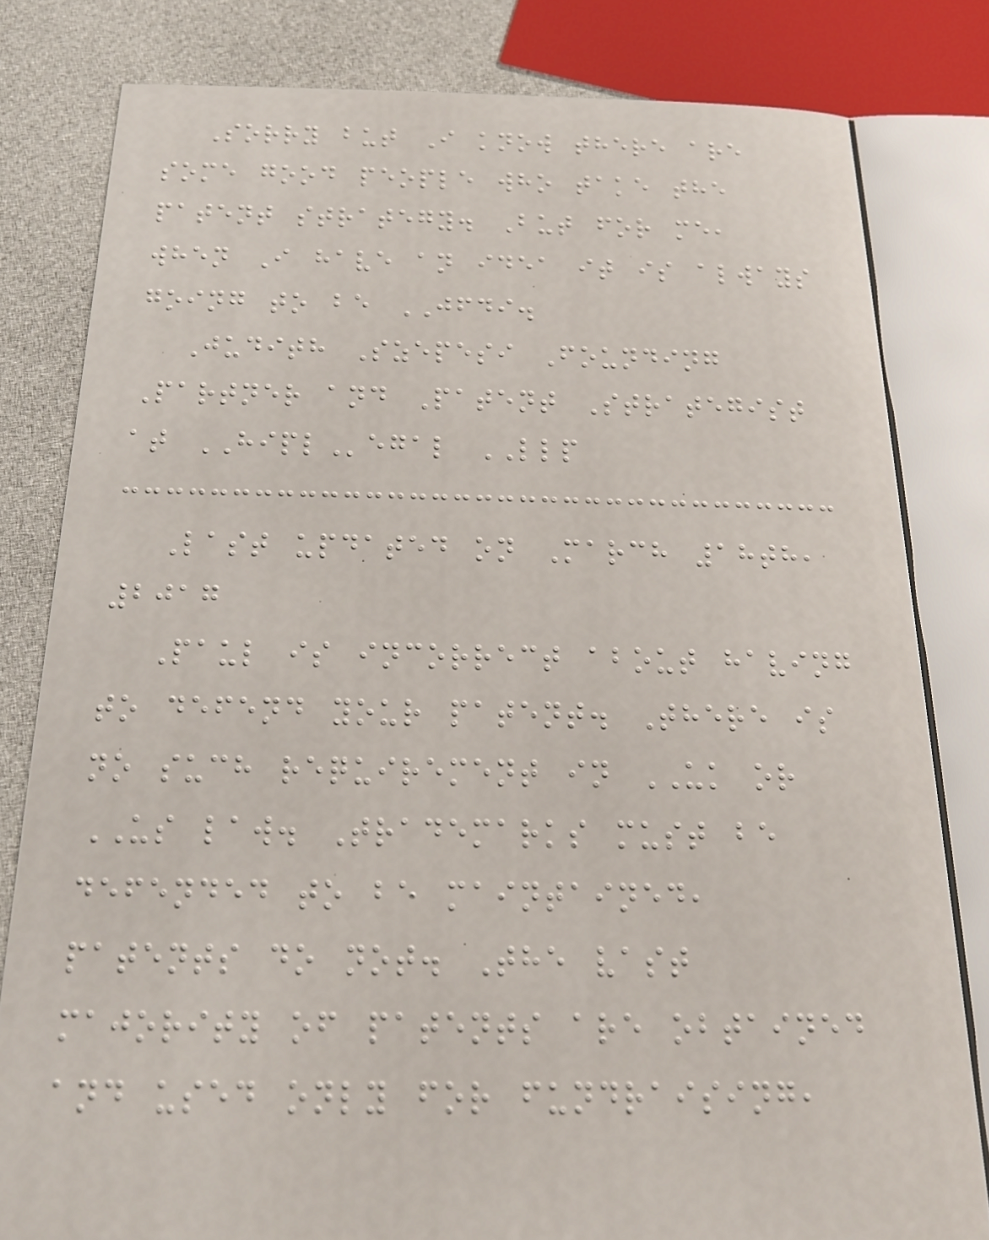Sorry but I know there are
some good people who take the
patent strategy. But for me,
when I have an idea it is always
going to be JFDI.
Judith Szepesi Founding
Partner and Patent Strategist
at HIPLegal LLP
Last updated on March 18th,
2017
Paul is incorrect about having
to defend your patent. There is
no such requirement in UK or
US law. Trademarks must be
defended to be maintained,
patents do not. The vast
majority of patents are obtained
and used only for fundraising,
